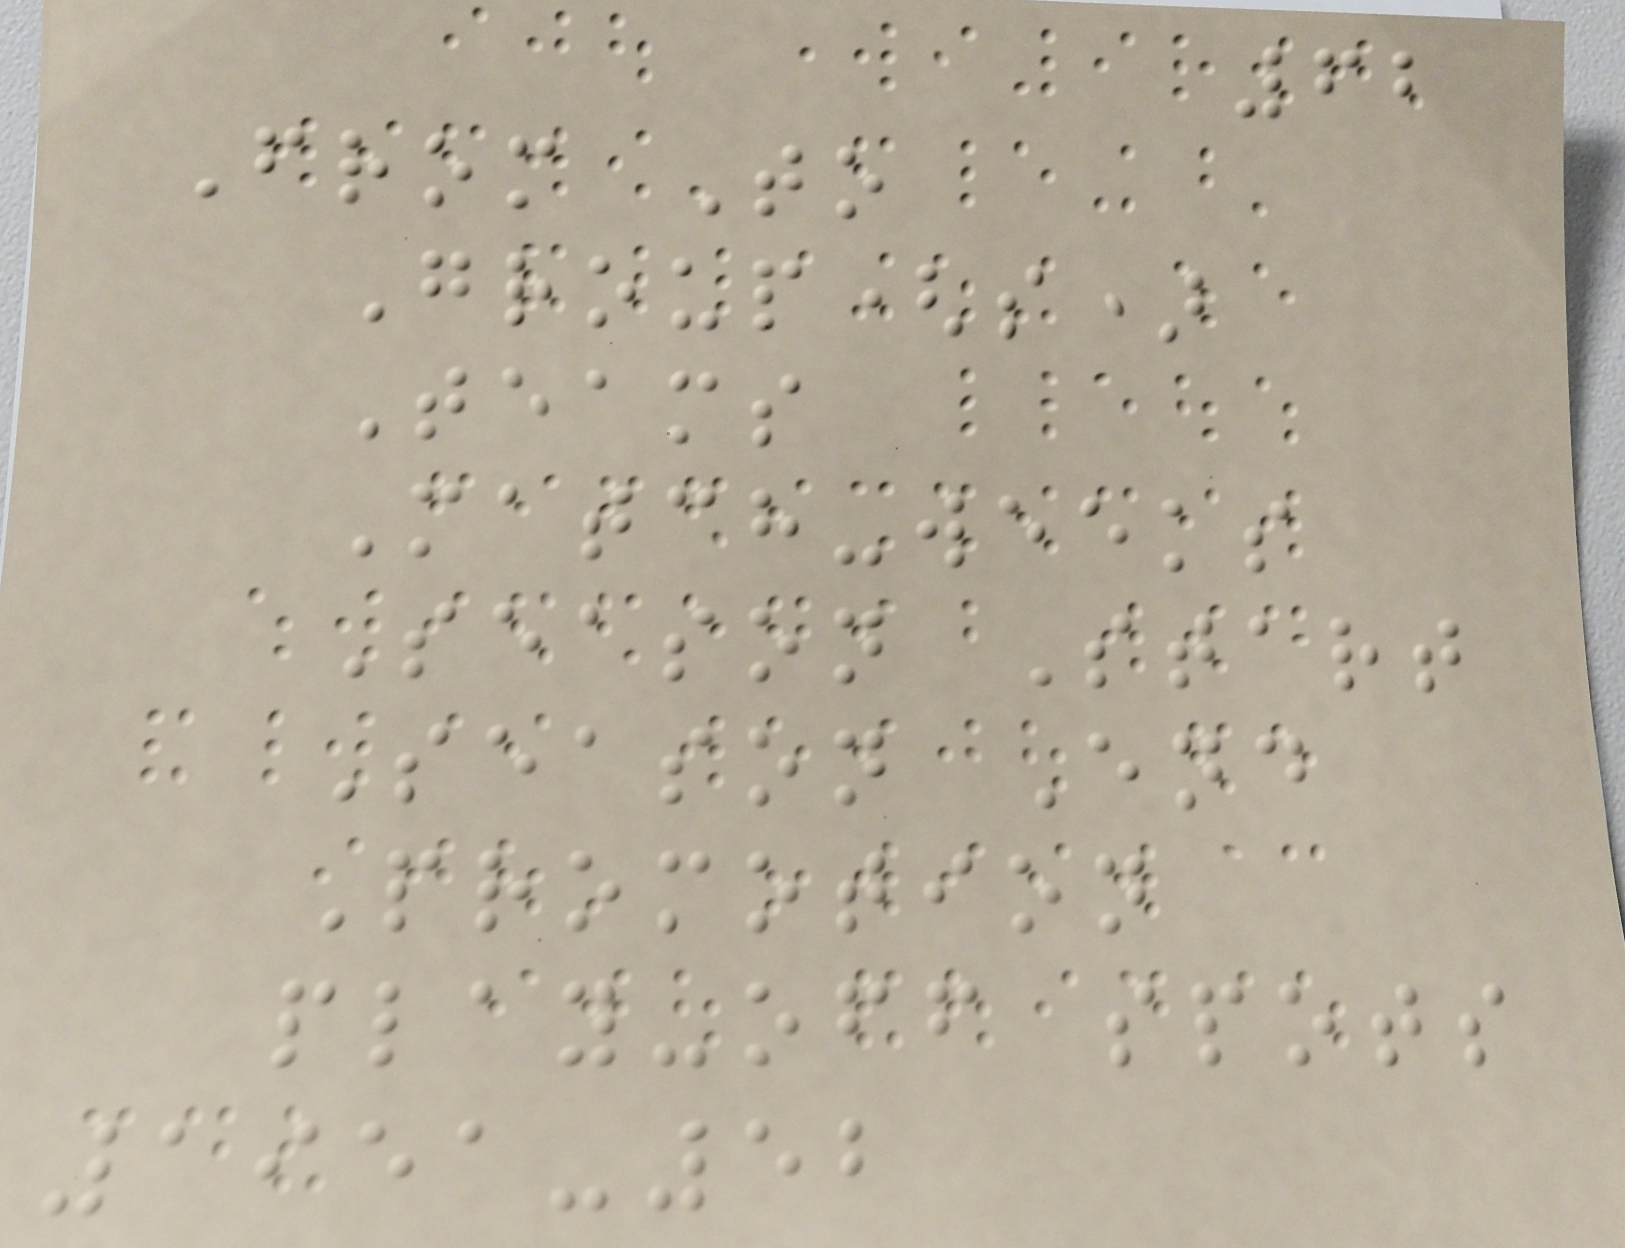62
From To
Group(s)
Teams
Match-weeks
Season Start
Season End
Promotion
play-off spots
1951-52
